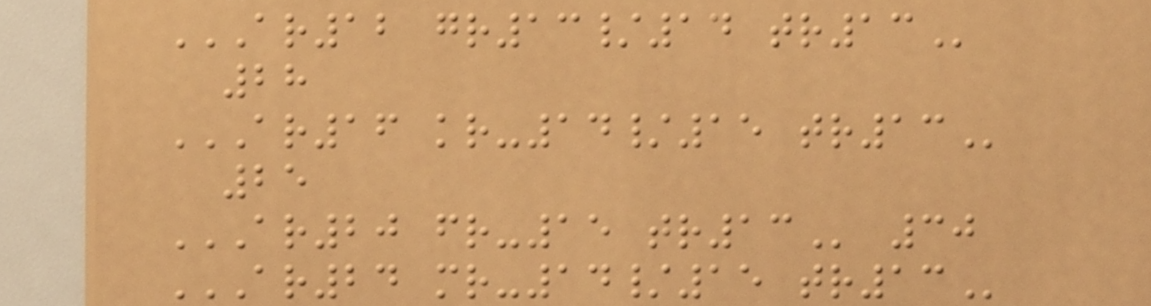AR12 GR13/14 TR13
28
AR16 KR-14/15 TR13
25
AR20 FR-15 TR13 30
AR24 MR-14/15 TR13
